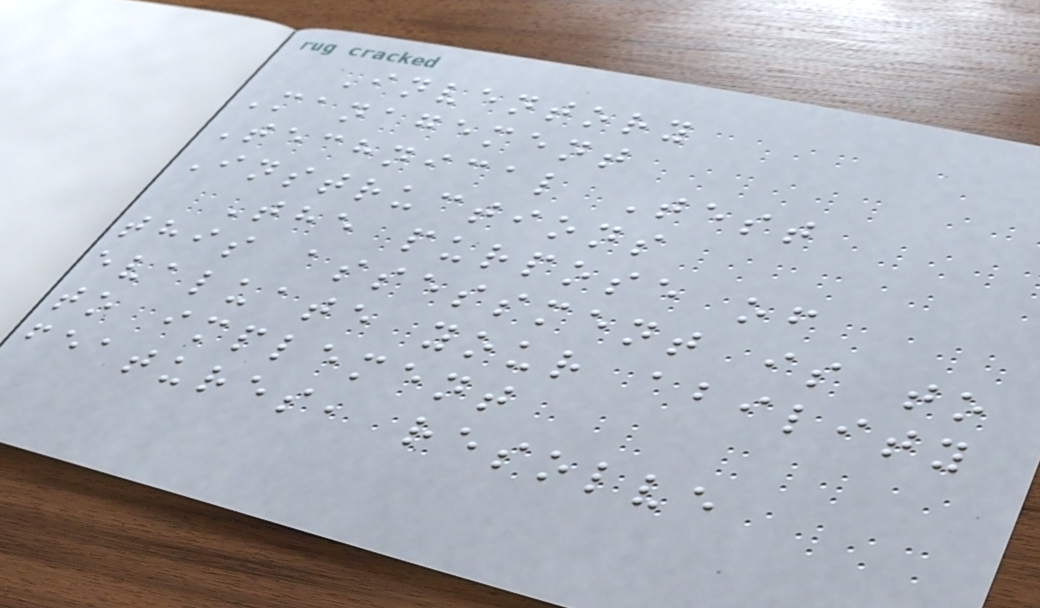Inventory
Management
Technical Test
Instructions
The purpose of
this assessment is to
evaluate your ability
to implement
features, resolve
